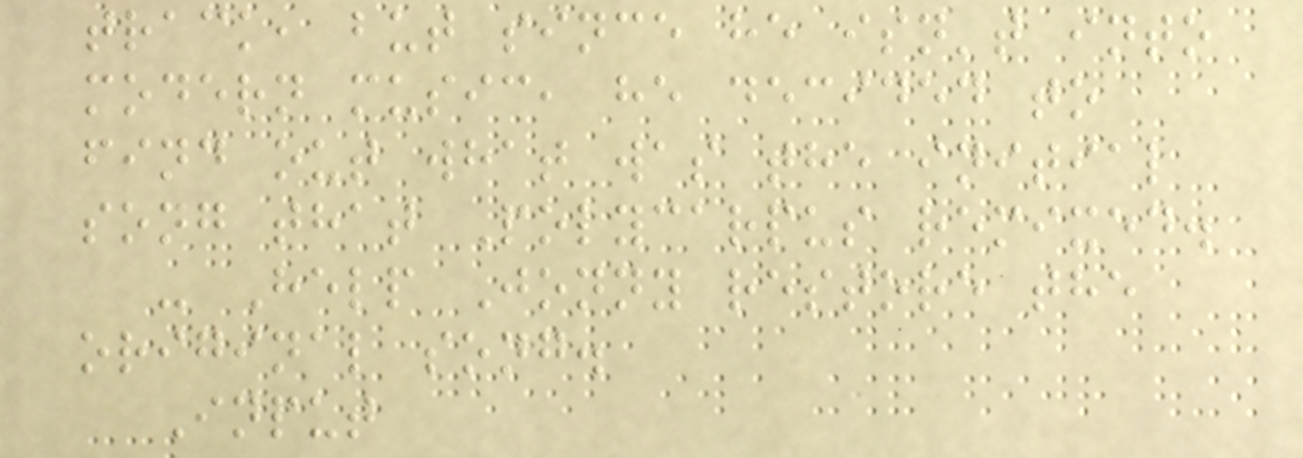track, but since he isn't into
modern music, he decided to
find out what was the initial
song that Polycarpus remixed.
- Help Jonny restore the
original song.
Input
